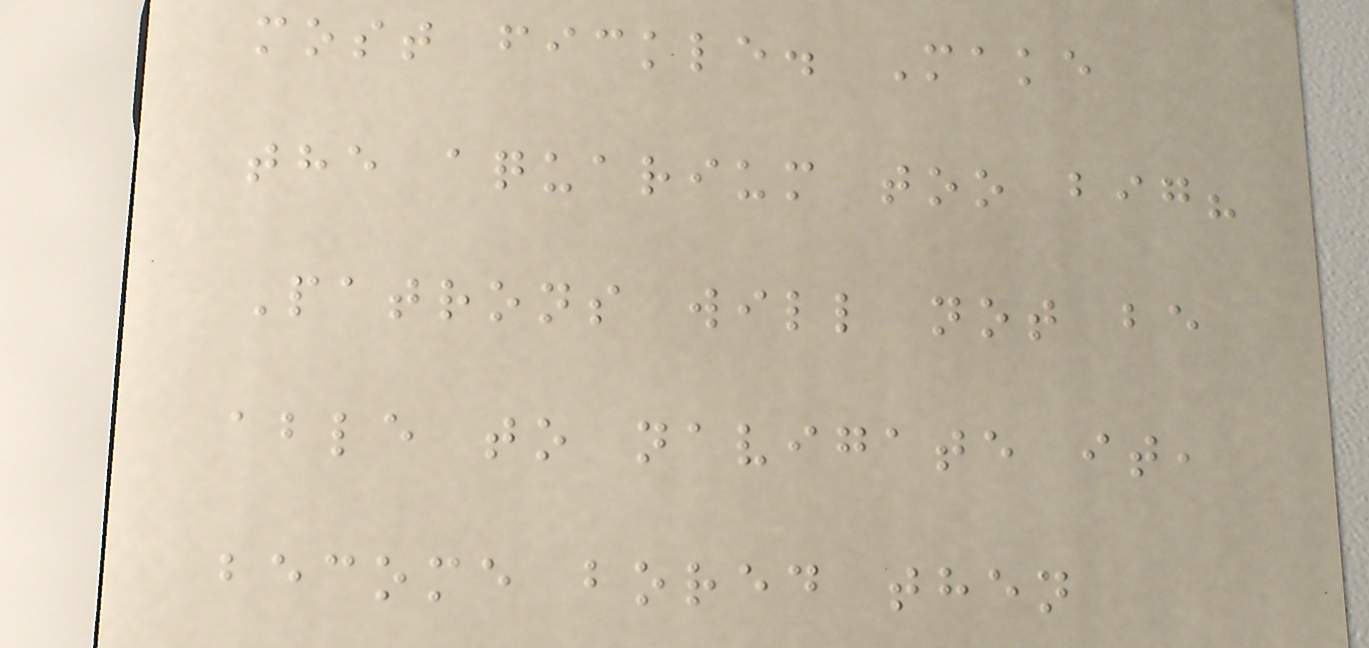most fickle. Make
the aquarium too big?
Patrons will not be
able to navigate it,
become bored then
